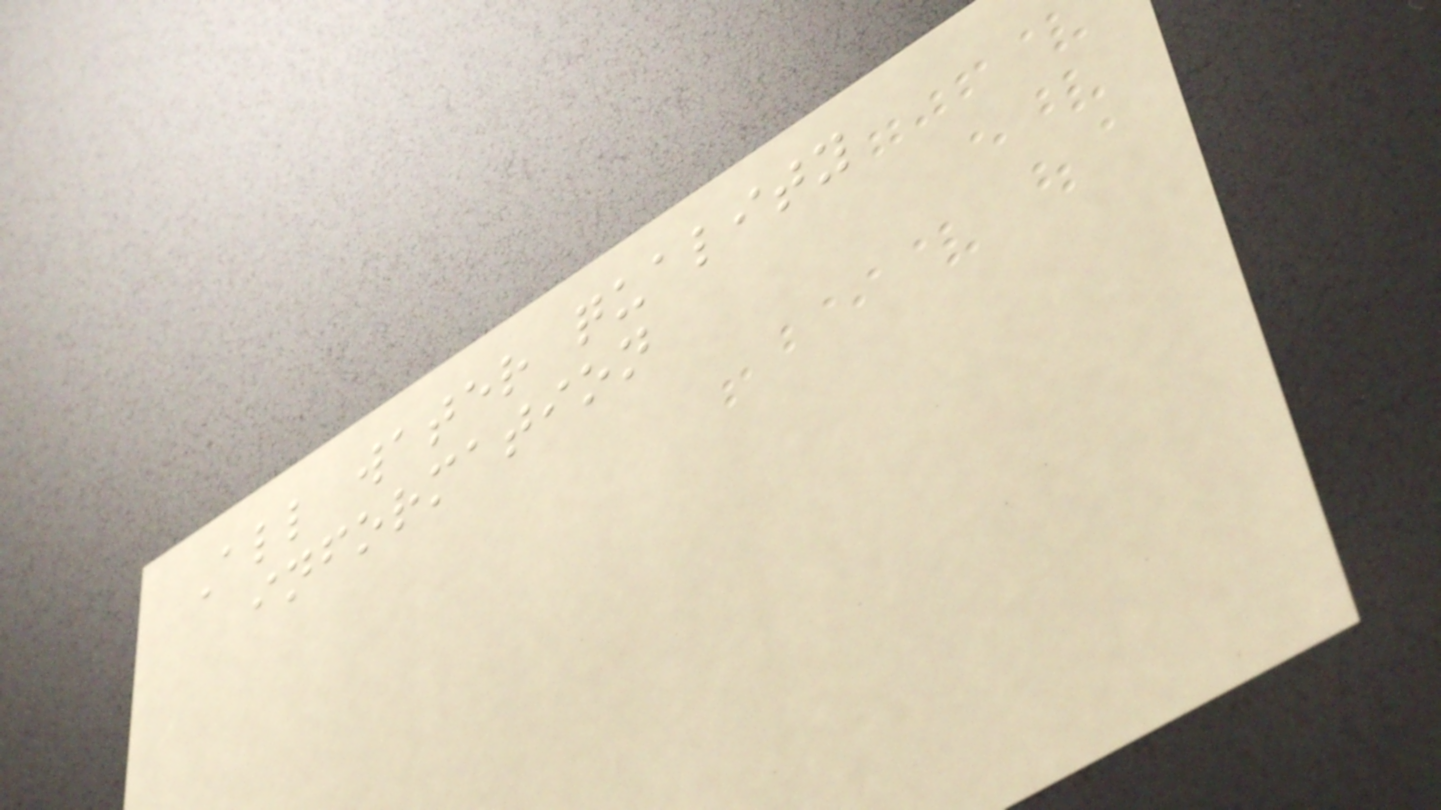All water quality
information
